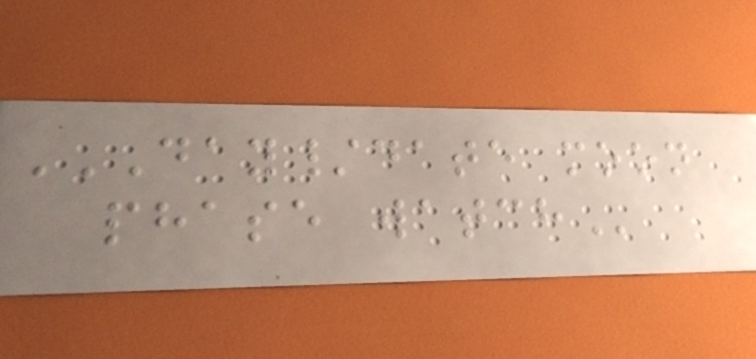DAY/DATE MOON
PHASE WATCH
